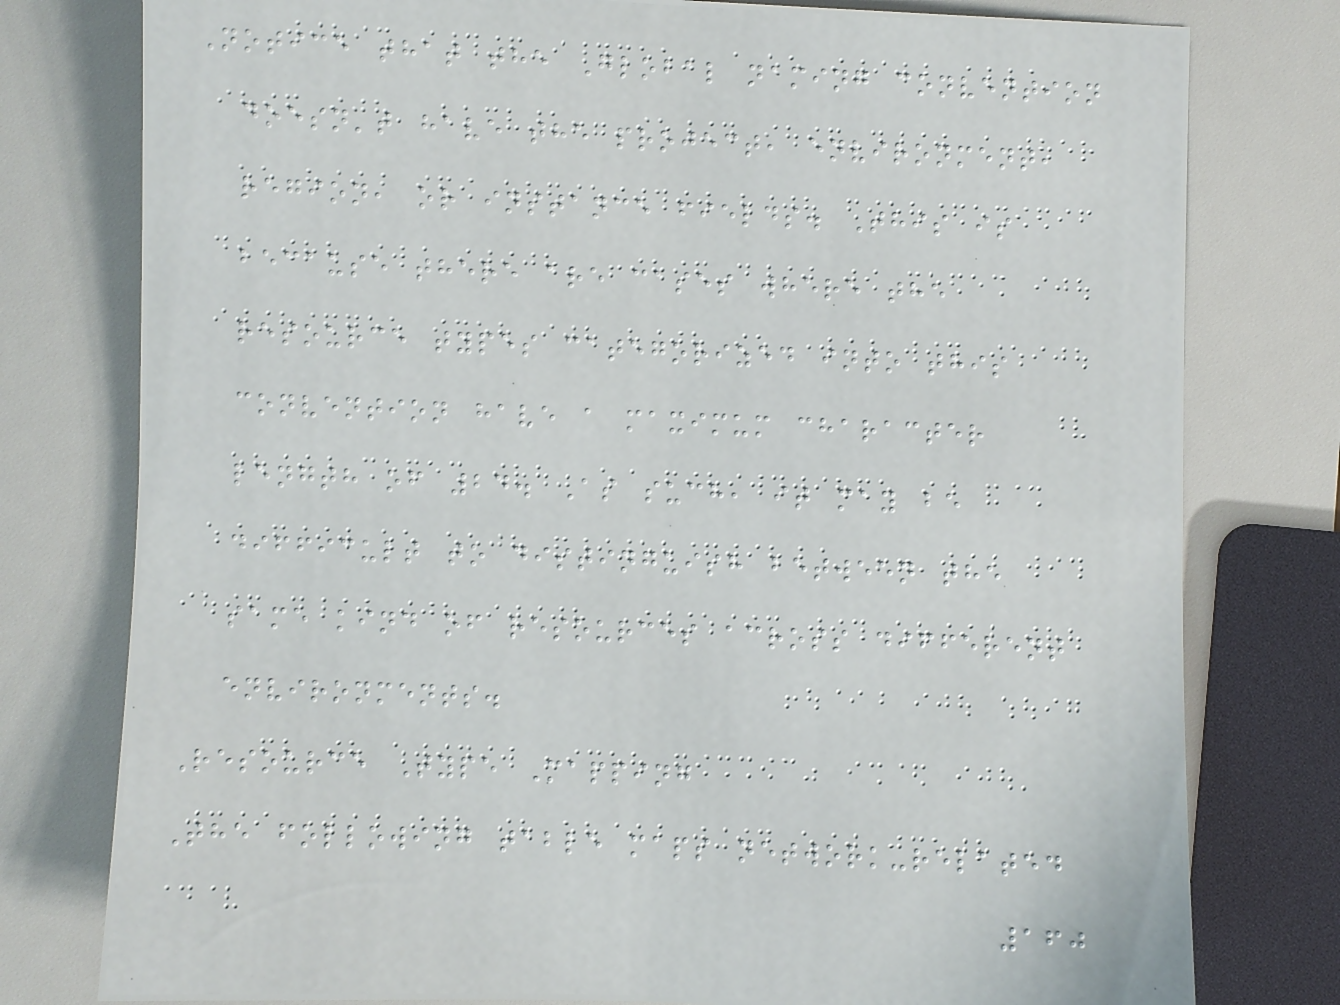Notice that the Global naming convention
doesn't have the project, environment,
region, or instance fields. This is
because there are cases where the
resource types categorized into this
convention have a maximum character
length of 24. As such, it may be
difficult to distinguish between the
same kind of resources across different
environments.
Resource Type Mapping
The following table maps network-related
160
